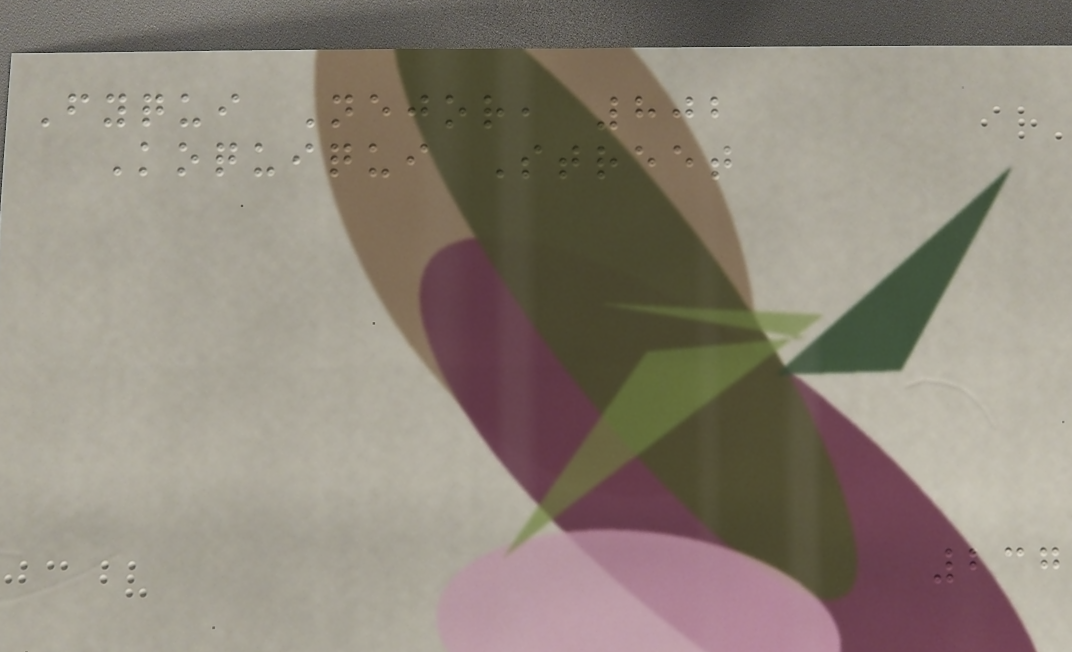Fyqui Nejor, 802
Koquiqui Street
237
